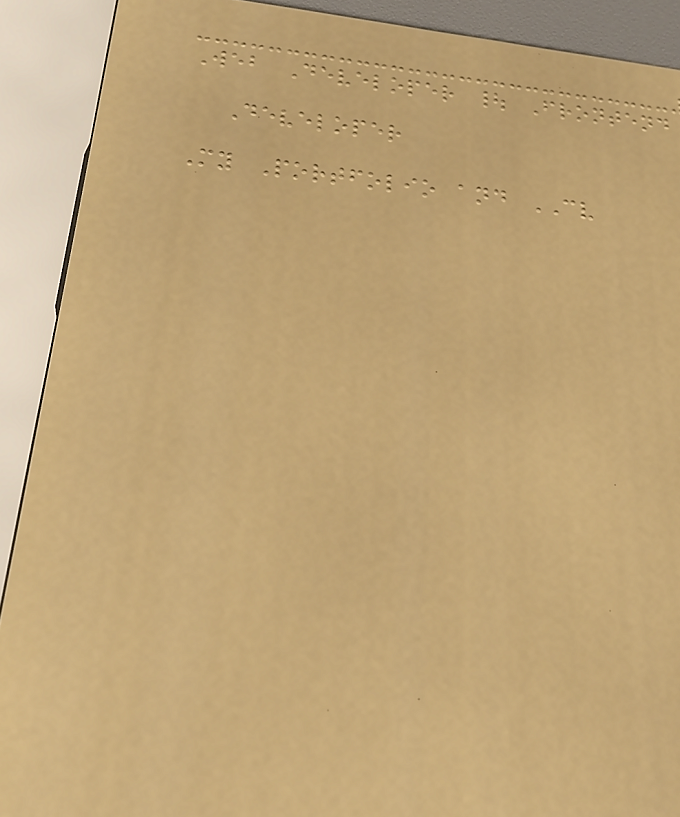Web Developer | Frontend
Developer
My Portfolio and CV
